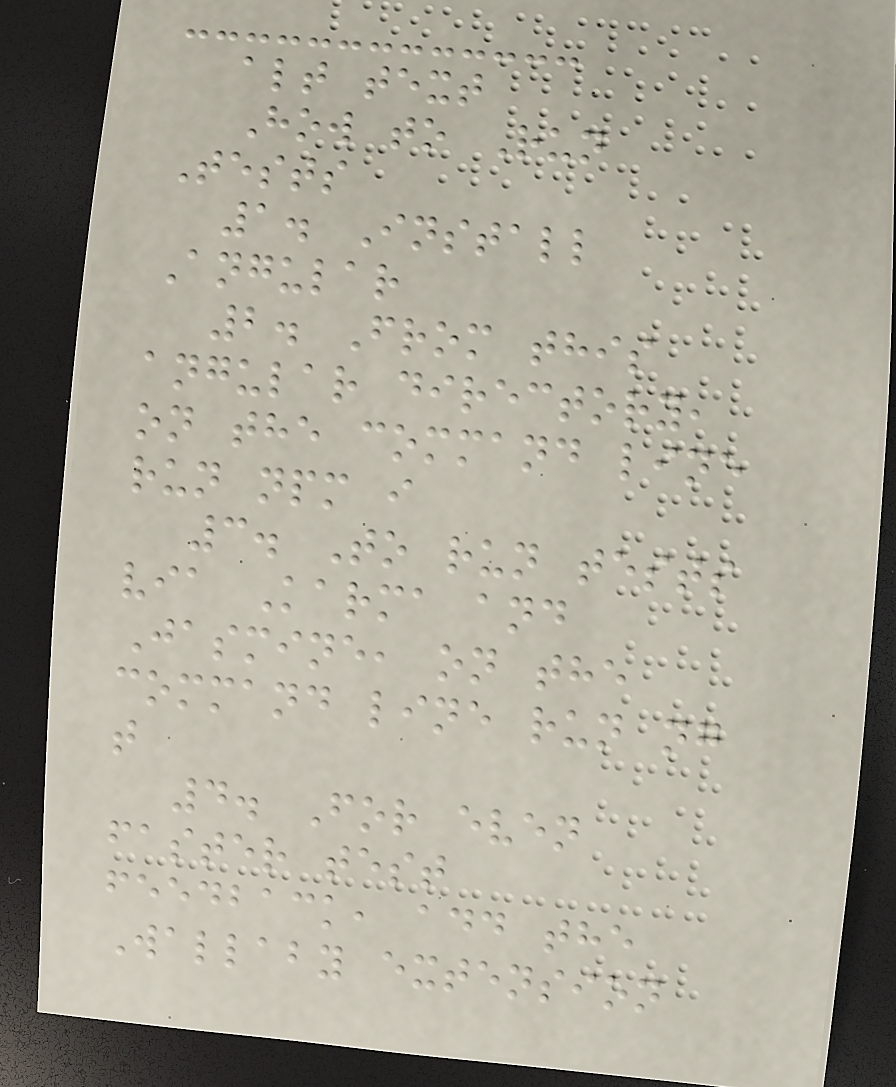alt text
How to Run
Tests
1. Install
Angular
2. From this
angular directory,
on the command line
run npm i
3. To run tests
via Karma and
Jasmine, on the
command line run ng
t
4. For even
faster test
feedback, add the
Wallaby extension
